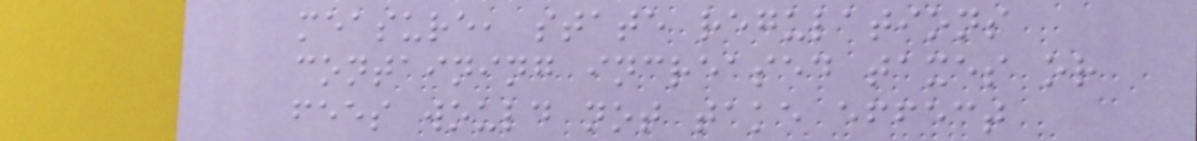measure, state regulations
containing increased taxes or
fees would not take effect
